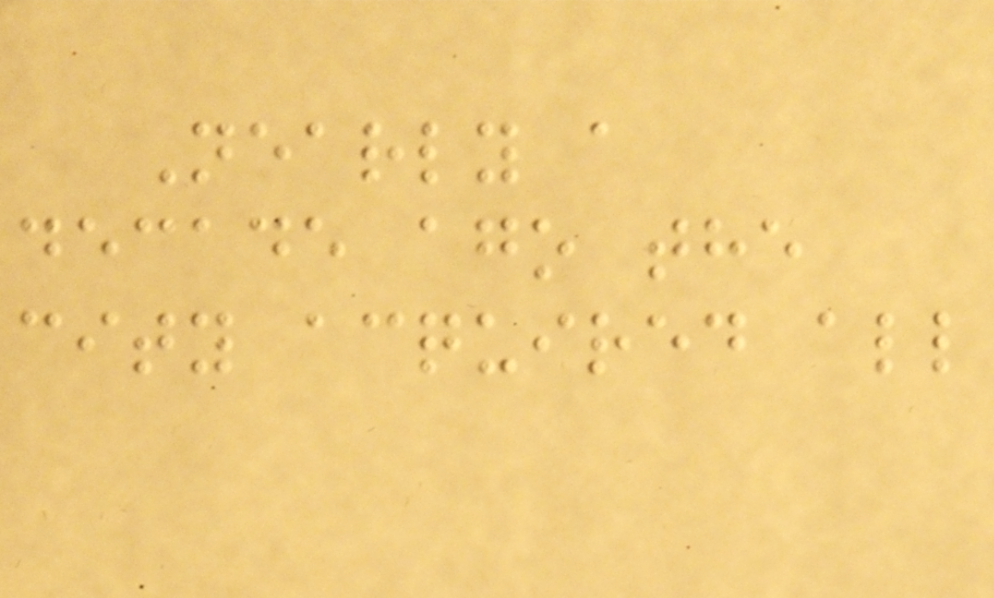Nearly a
decade ago the
city acquired all
